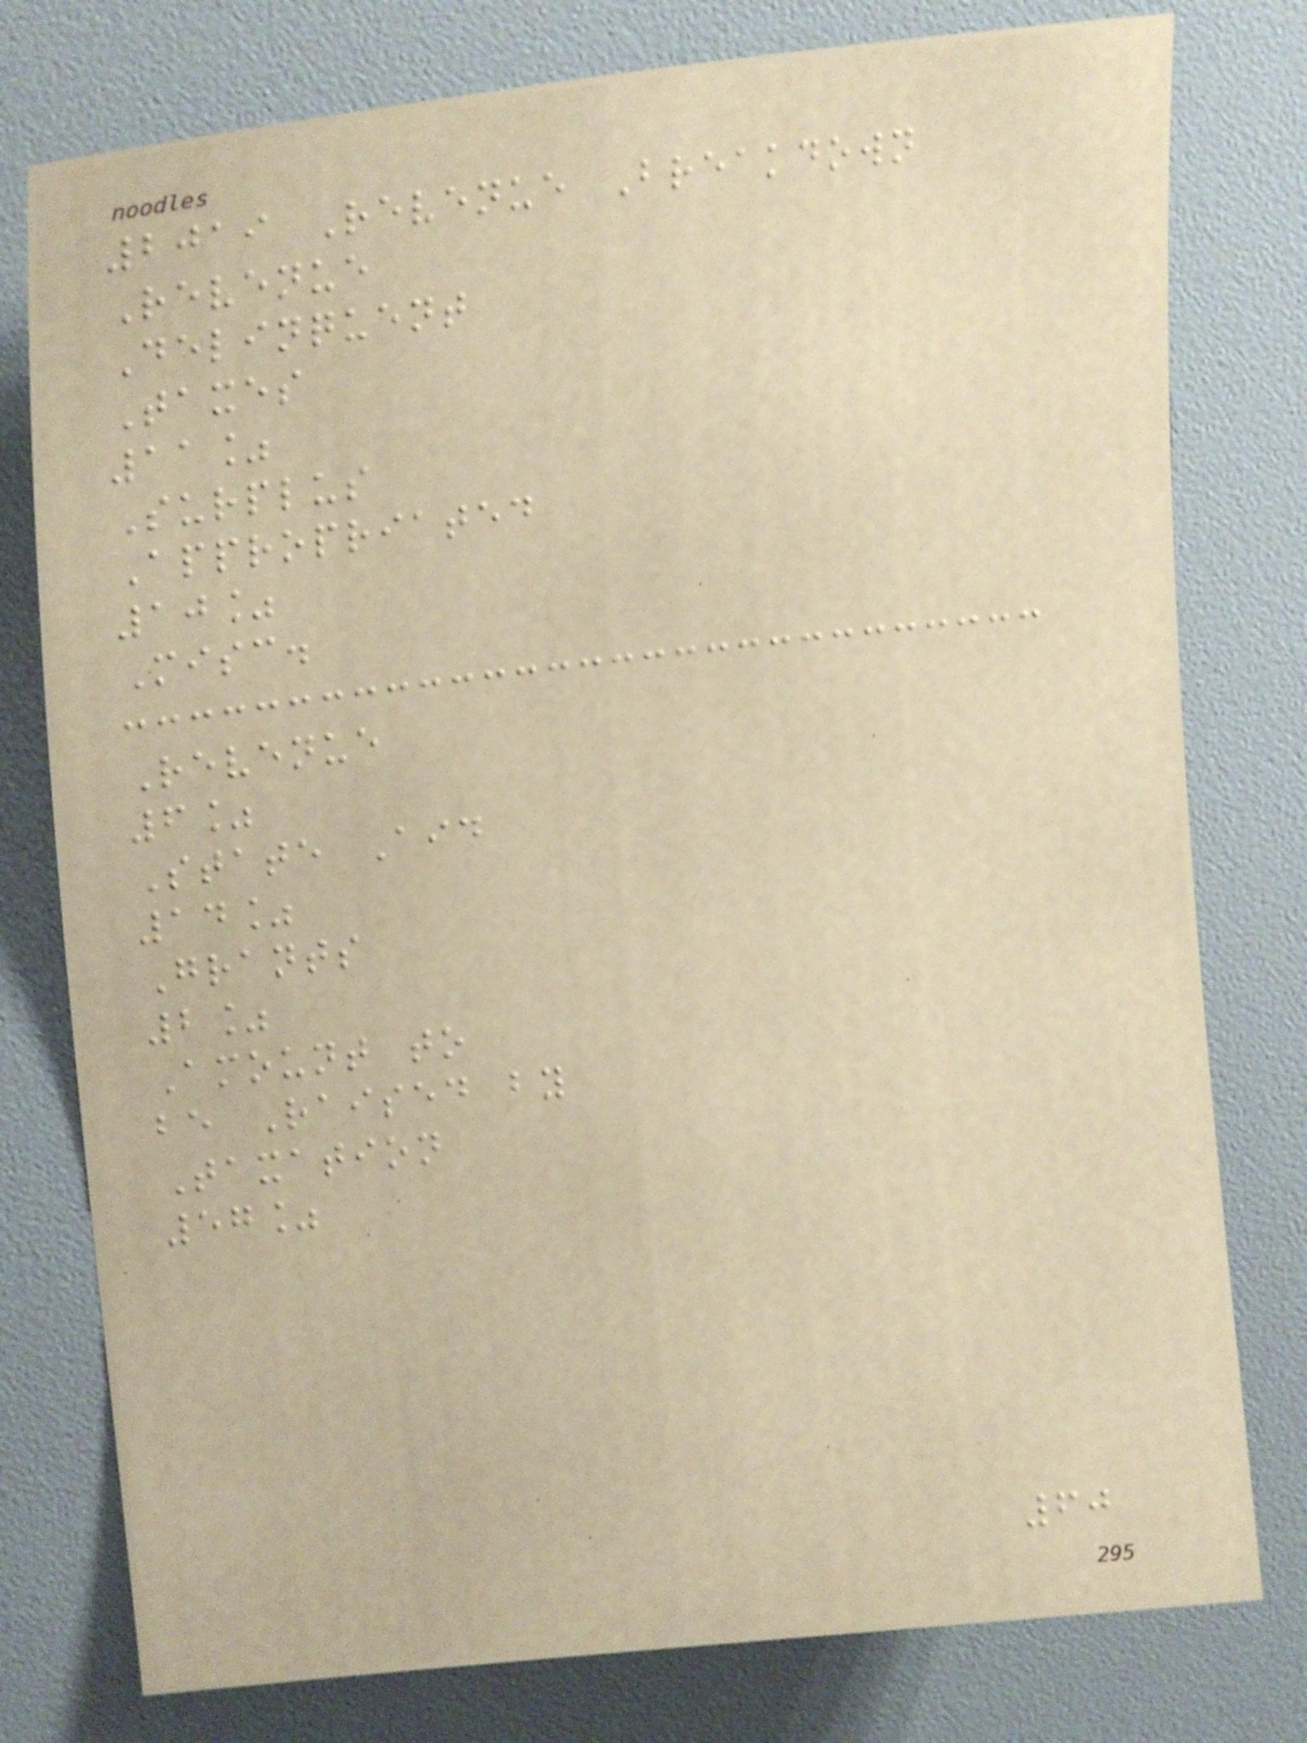2019 Revenue Breakdown
Revenue
Delinquent
Taxes
11%
Surplus
Appropriated
10%
Misc.
Revenue
6%
State Aid
14%
Grants
2%
Amount to
be Raised by
Taxation
57%
60
